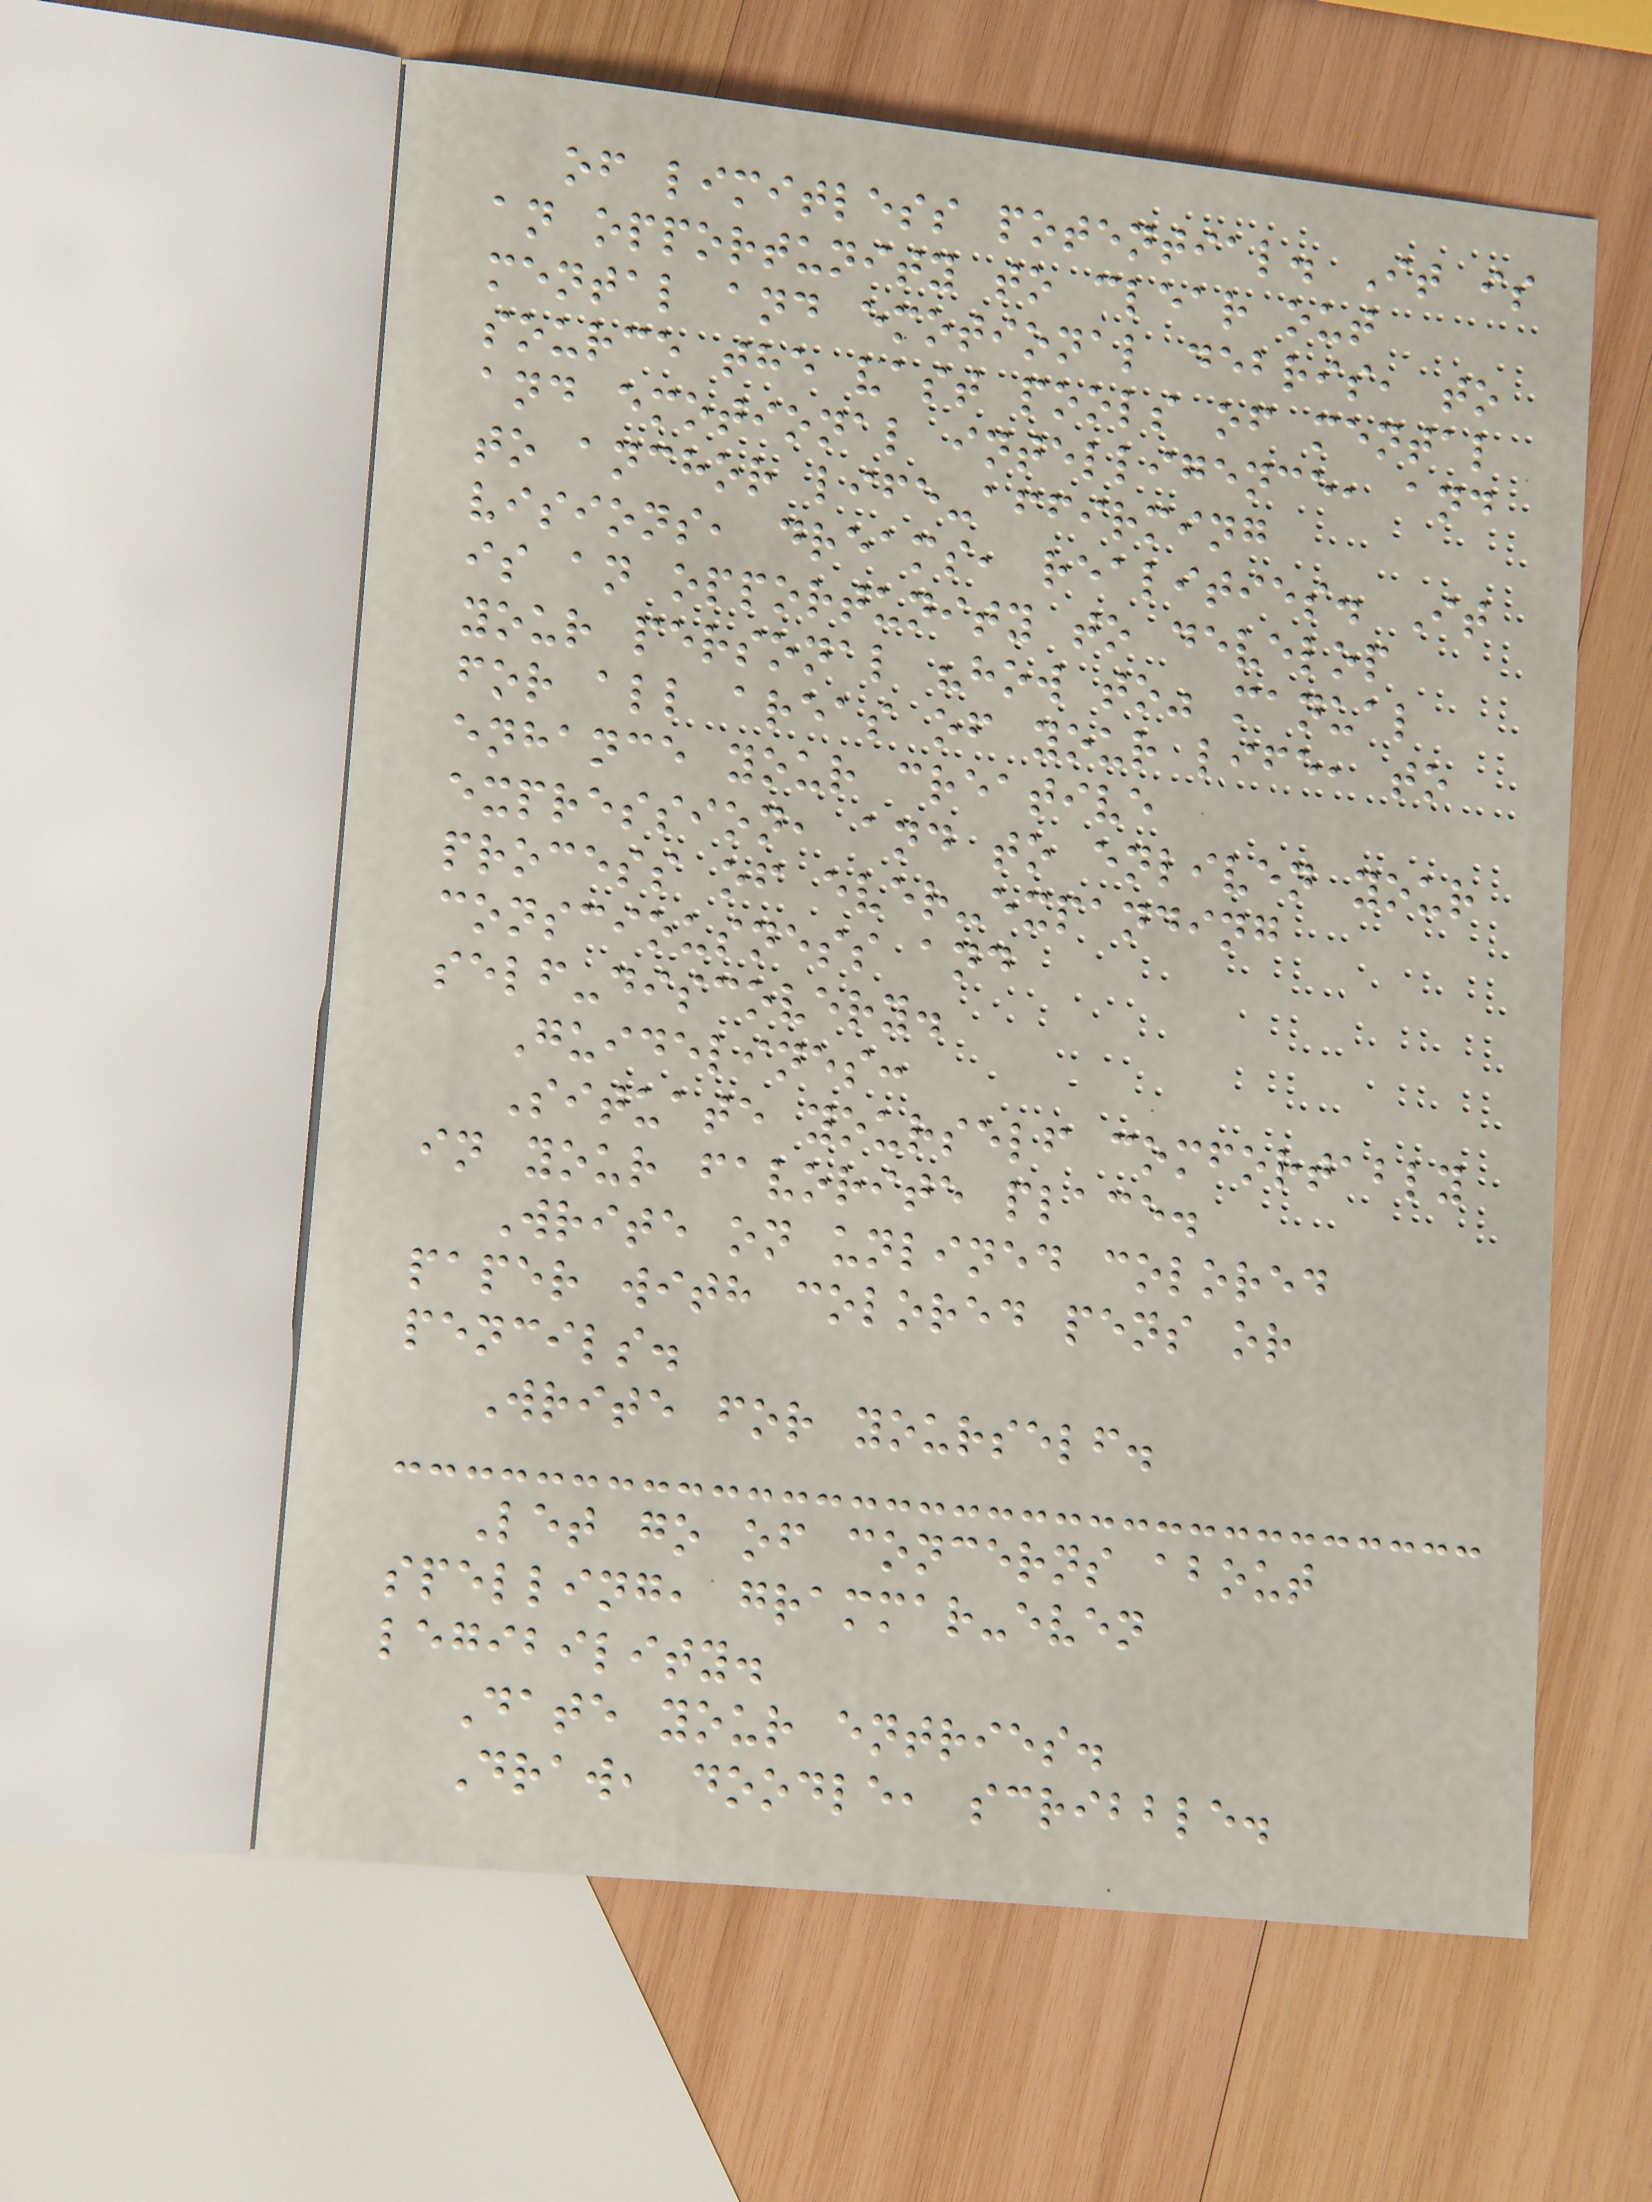of limitless potential. It is
an opportunity to clear out
mental and emotional debris, to
source the vast pools of mental
and emotional intelligence, and
to anchor life-affirming
visions, dreams, realities. It
is an opportunity to develop
your personal "how to" manual
for all areas of your life, to
enhance your creative
expression, and to enliven your
process of ever-expanding
consciousness and
self-discovery.
Guidelines:
Situate yourself comfortably
in your favorite place.
Write on unlined colored
paper with colored pens or
pencils.
Write for yourself.
Let go of concerns about
spelling, grammar-even
legibility.
Date your entries.
Draw, doodle, scribble.
